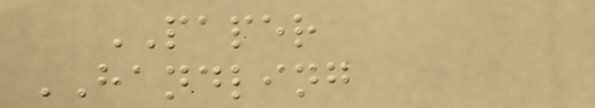PAPER
HANDLING
